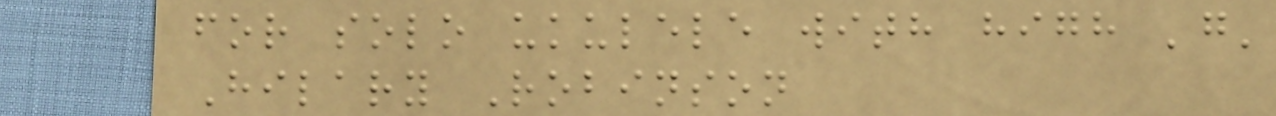for solo ukulele with high 'g'
Hilary Robinson
